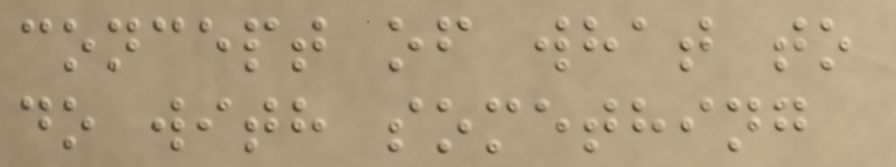concept of what to
do with something
